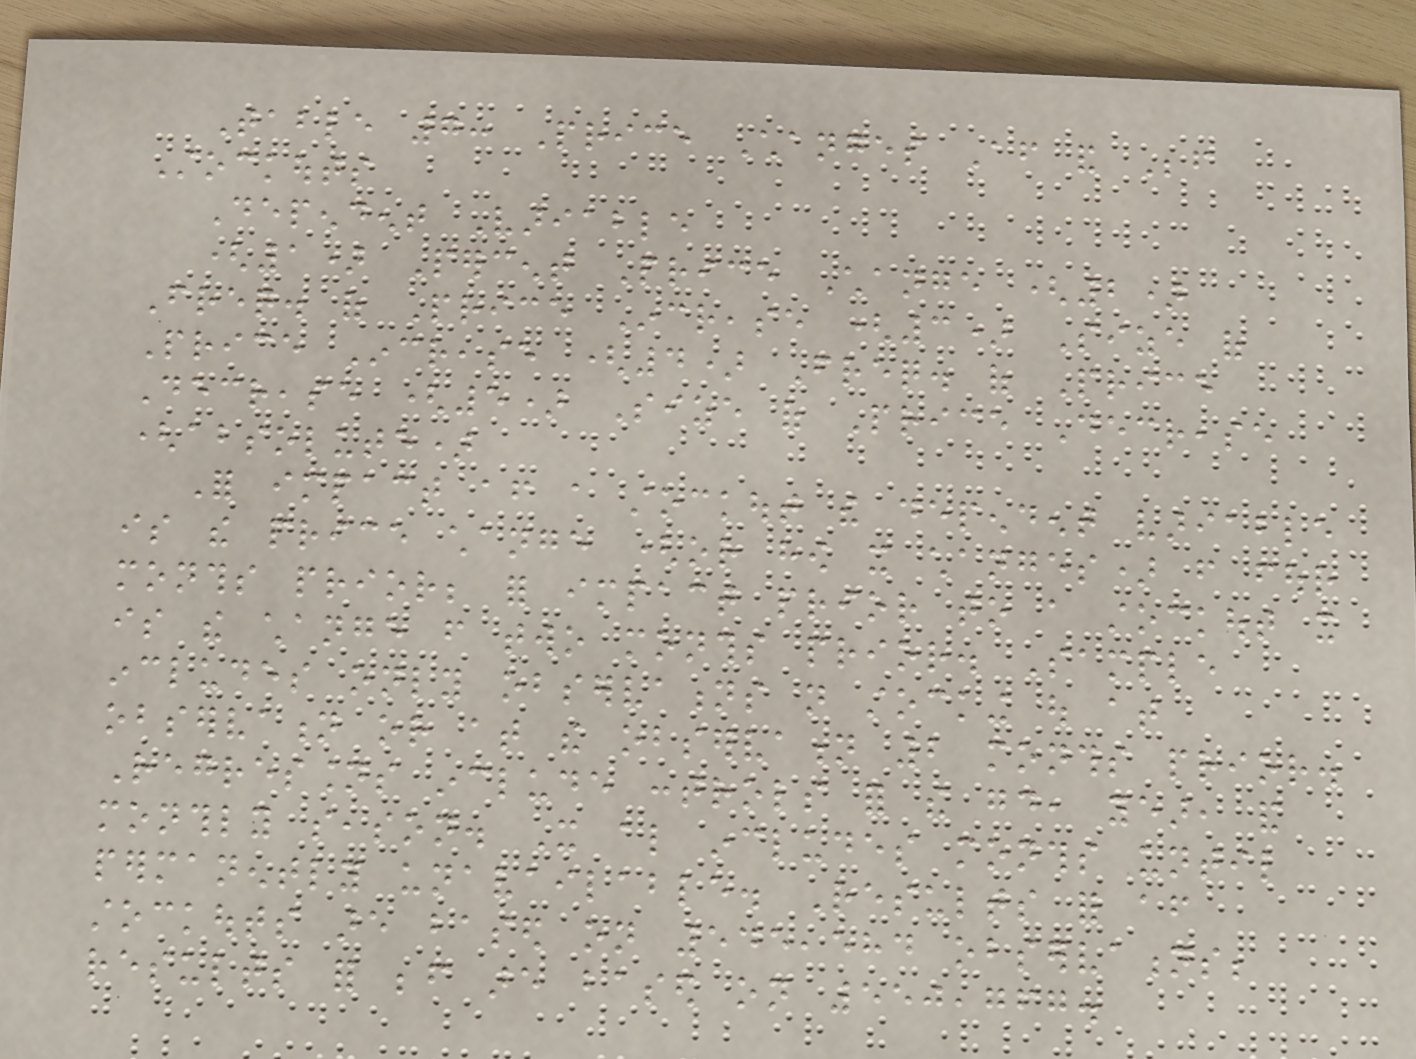Table 7: Price Changes After and Before
Stockouts
Dependent Variable
(1) Percent Price Change (2)
Freq. of Price Increase (3) Size of
Price Increase (4) Freq. of Price
Decrease (5) Size of Price Decrease
(absolute)
For impact after a stockout the dependent variable
is the price change (or how it changes) from four
months prior; for impact prior to a stockout it
is the change from two months prior. Sample
includes only observations not stocking out at
observation or at the observation 2 months prior.
Regressions include controls for the good, year, and
monthly season. It also includes months until
permanently unavailable. Results for after
stockouts are based on 545,584 observations;
results for before are based on 550,767.
